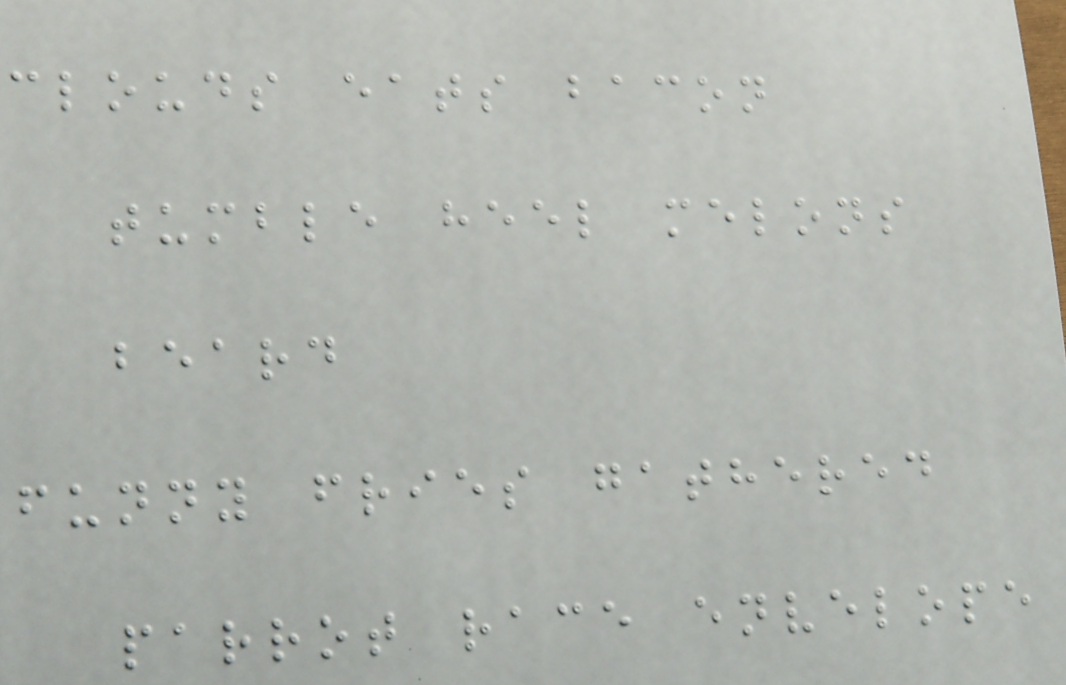clouds eats bacon
tumble heel melons
beard
funny fries gathered
parrot race envelope
